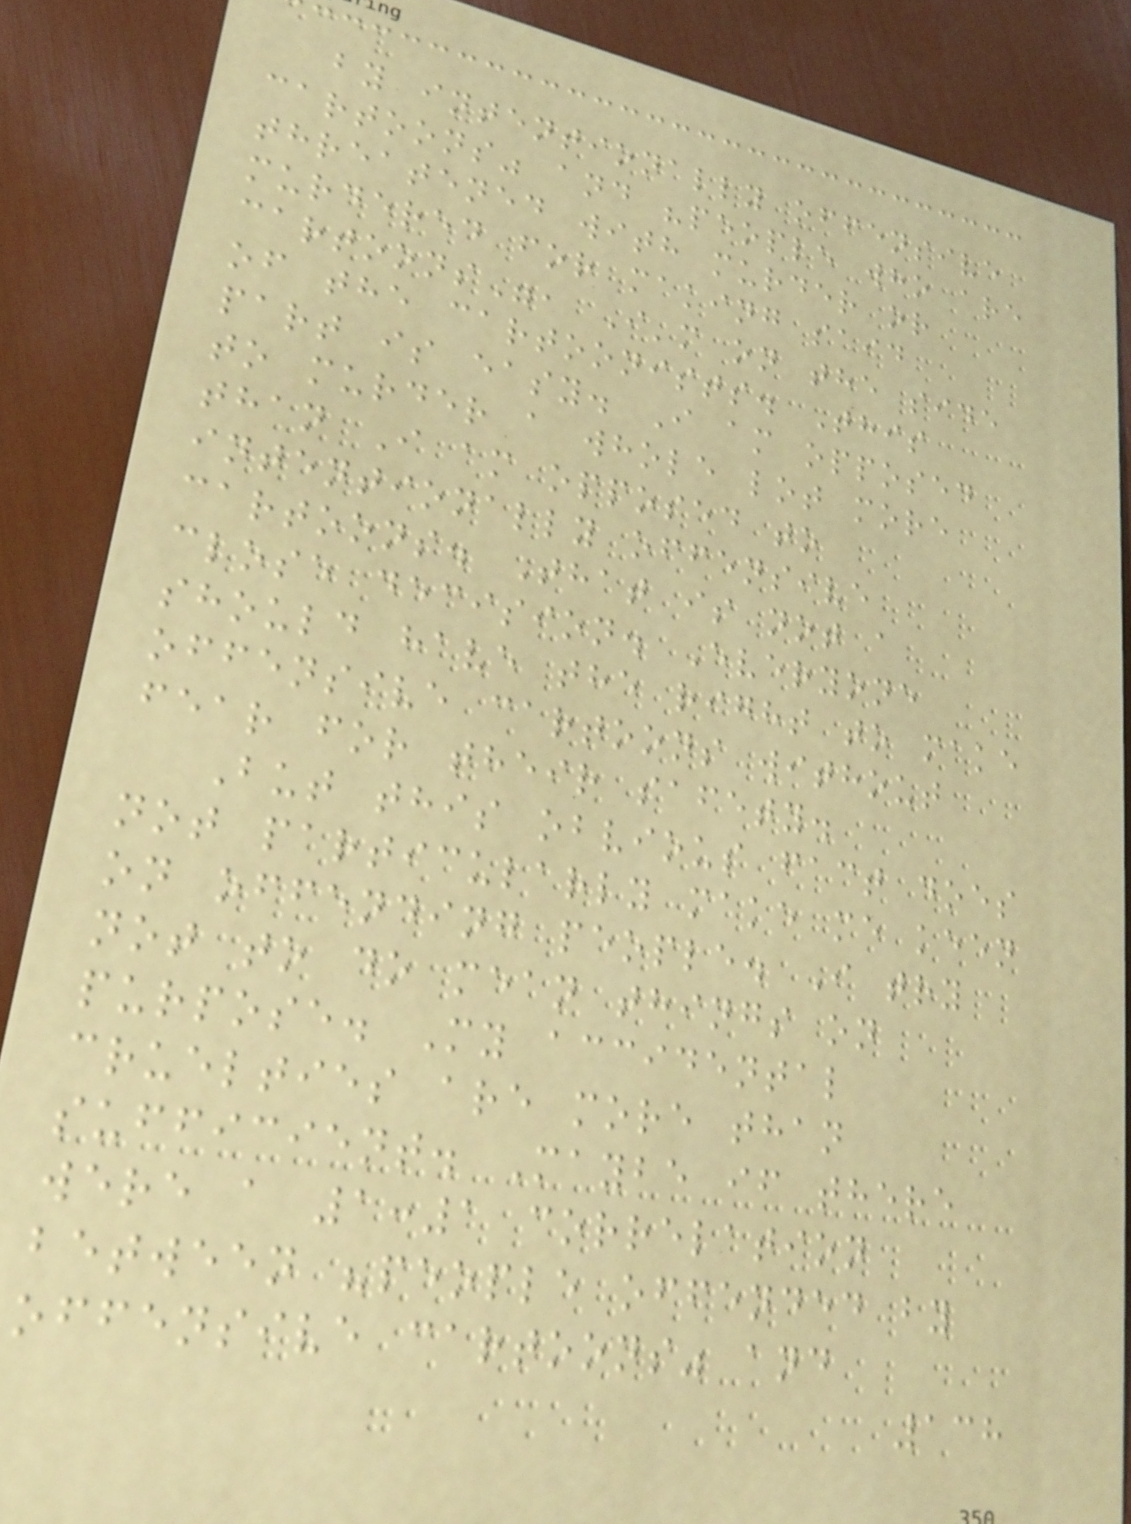by intentionally offensive
cartoons" and "people who are
threatened with murder or
murdered for making said
cartoons", I'm on the side
of the cartoonists. This
part is easy. I am opposed
to murder a whole lot more
than I am opposed to
intentionally offensive
cartoons. That is not a
close decision. Everyone
should have the right to make
offensive cartoons without
fear for their safety.
But this obvious fact does
not particularly make me keen
on offending people. I try
not to do mean things on
purpose. My accidental
cruelties are more than
sufficient. Maybe if there
were a 1:1 correlation
between "people offended by
offensive cartoons" and
138
